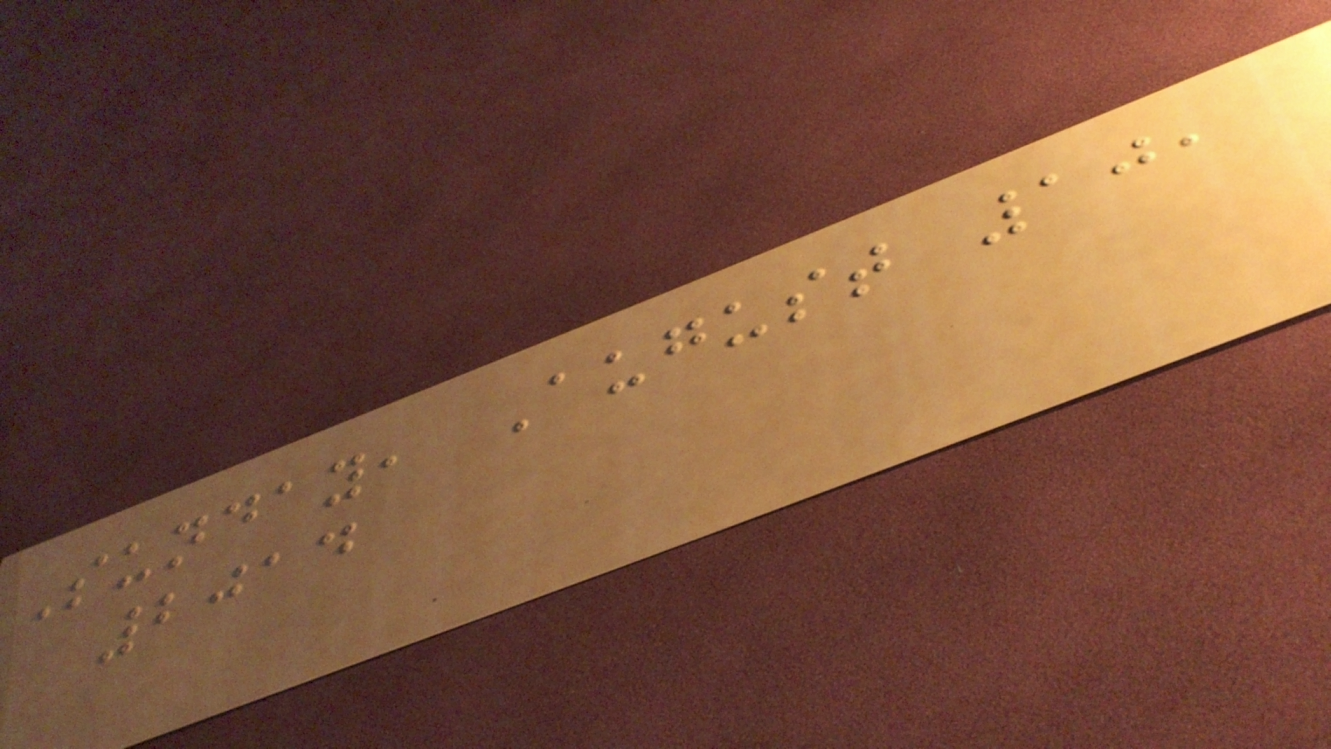Sunday, August 10,
2014
